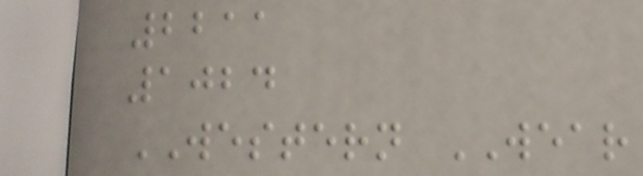2211
1024
WESTERN WEAR
